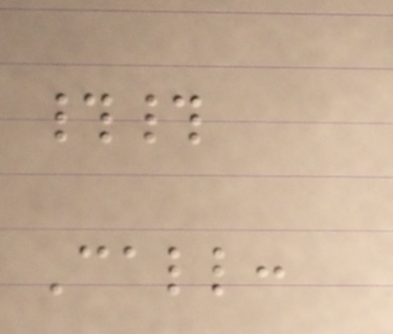##
Call:
